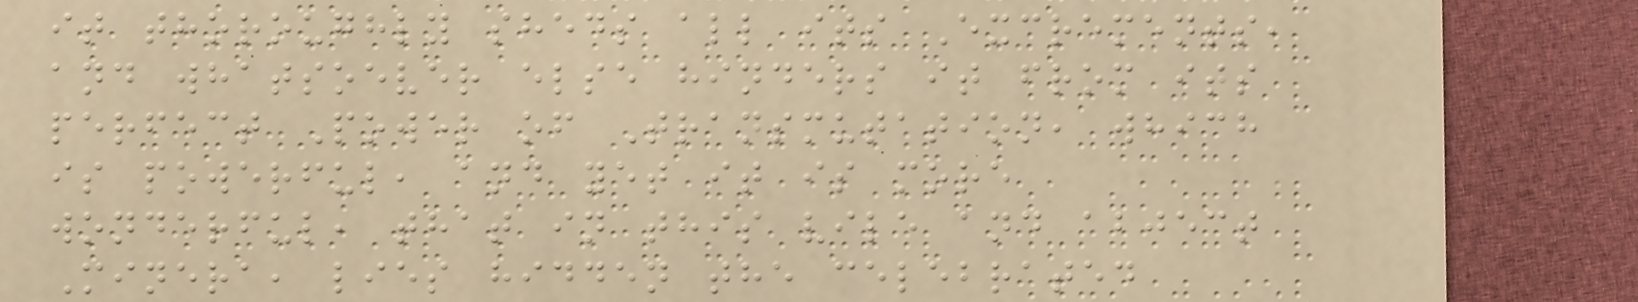it thoroughly sheds all its Excrements,
and whatsoever else hinders it from its
perfect Power of Transmutation, which
is powerful, and yet it is more
wonderful, that in this vile and abject
Minera, lies hidden the celebrated
